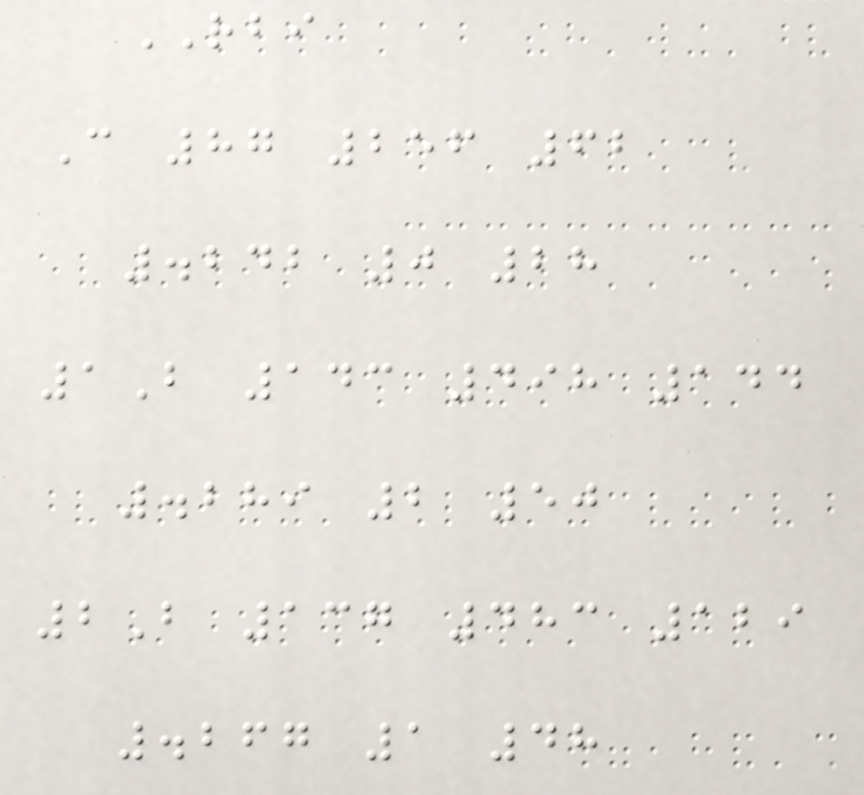RBI
C 87 256 62
.242 0 28
1B 143 498 144
.289 2 50
2B 137 483 129
.267 1 48
